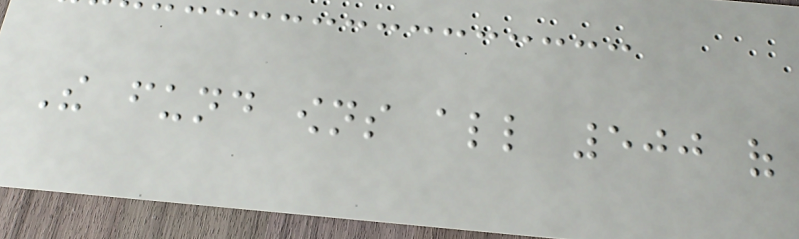The fund owns all 500 of
